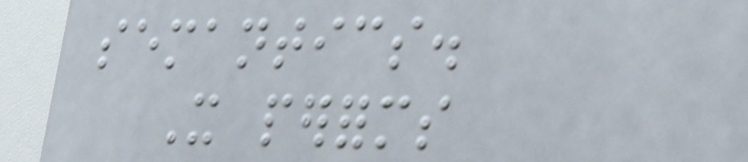semantics.
It performs
